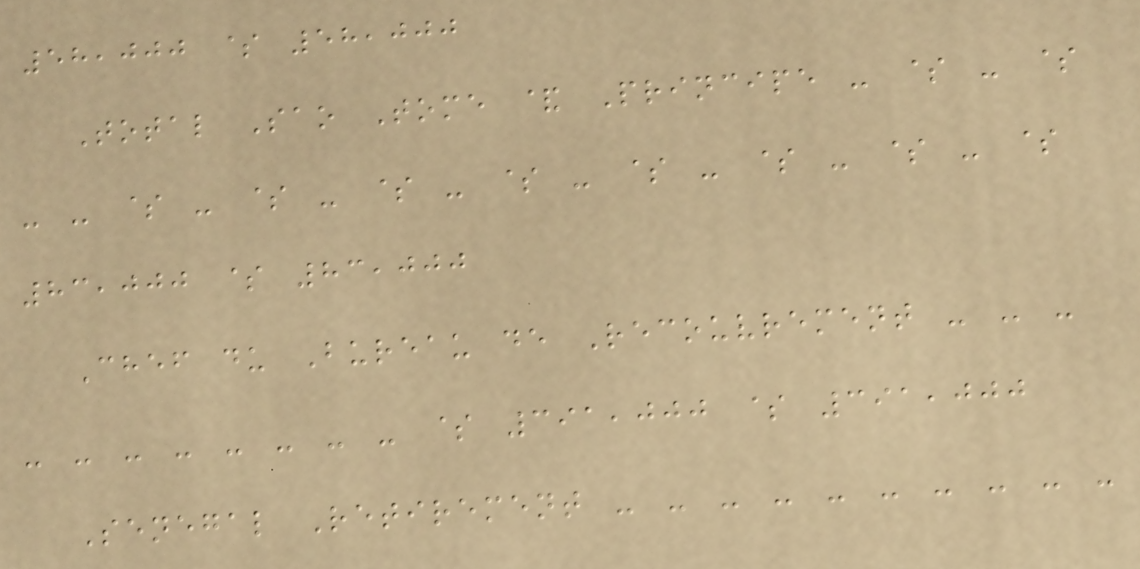58,000 $ 58,000
Total Sao Tome & Principe - $ - $
- - $ - $ - $ - $ - $ - $ - $ - $
83,000 $ 83,000
Chef du Bureau de Recouvrement - - -
- - - - - - - - $ 391,000 $ 391,000
Senegal Retirement - - - - - - - - - -
